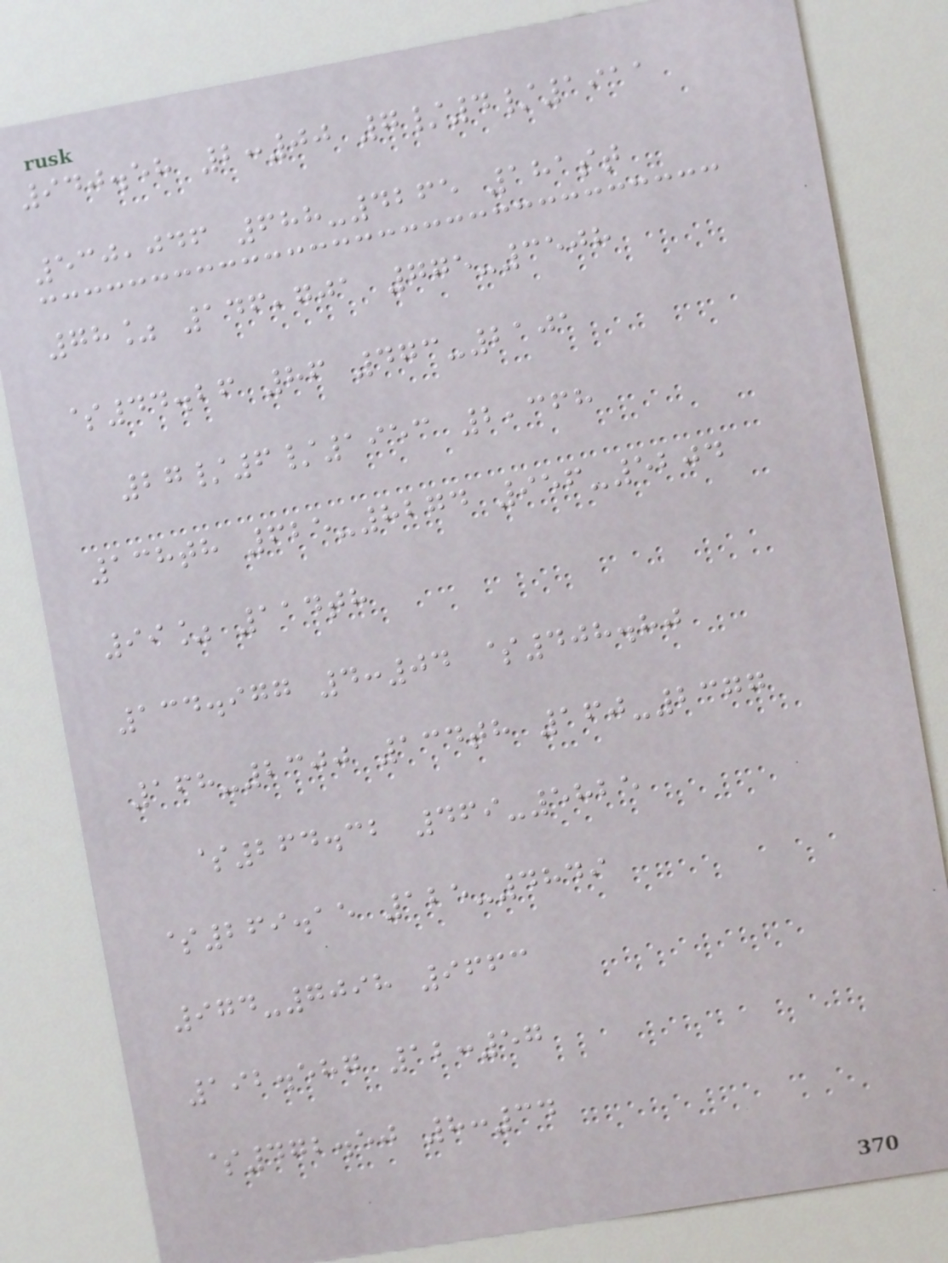940.58 2:00 7/4/1911
530,046 688-4265 181st
78% 146,701 775-3508
$44.26 86 473-2101
27/6/1953 2,368
138th 625-8274 956-5204
99% 114th
134.977 4:04 $408.80
168-2300 134th 160-2377
$264.32 469-5825
$269.15 125-4849
974-7098 9663
192.587 12:57
$472.50 8:34
